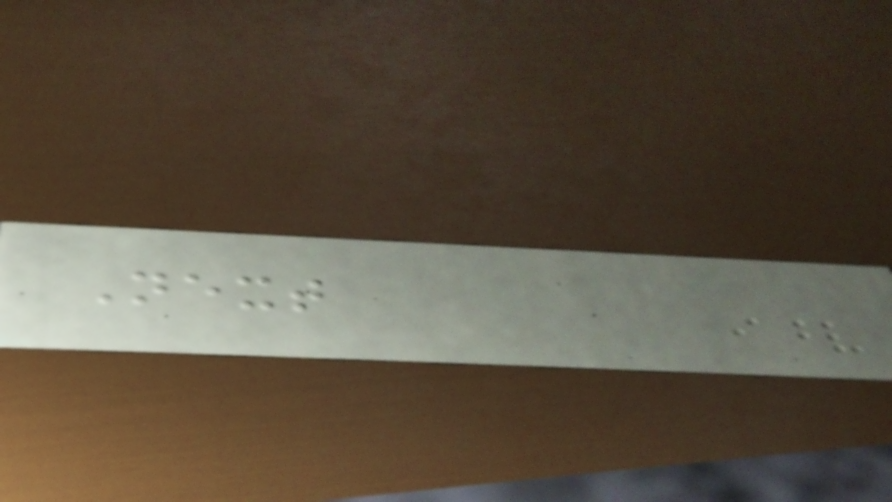Next
